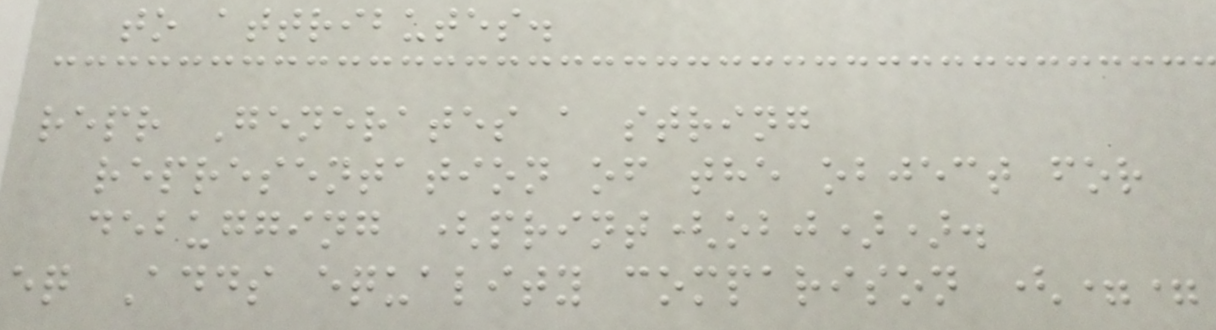to attributes.
repr Generates a string
representation of the object for
debugging (print(obj)).
eq Adds equality comparison (==
